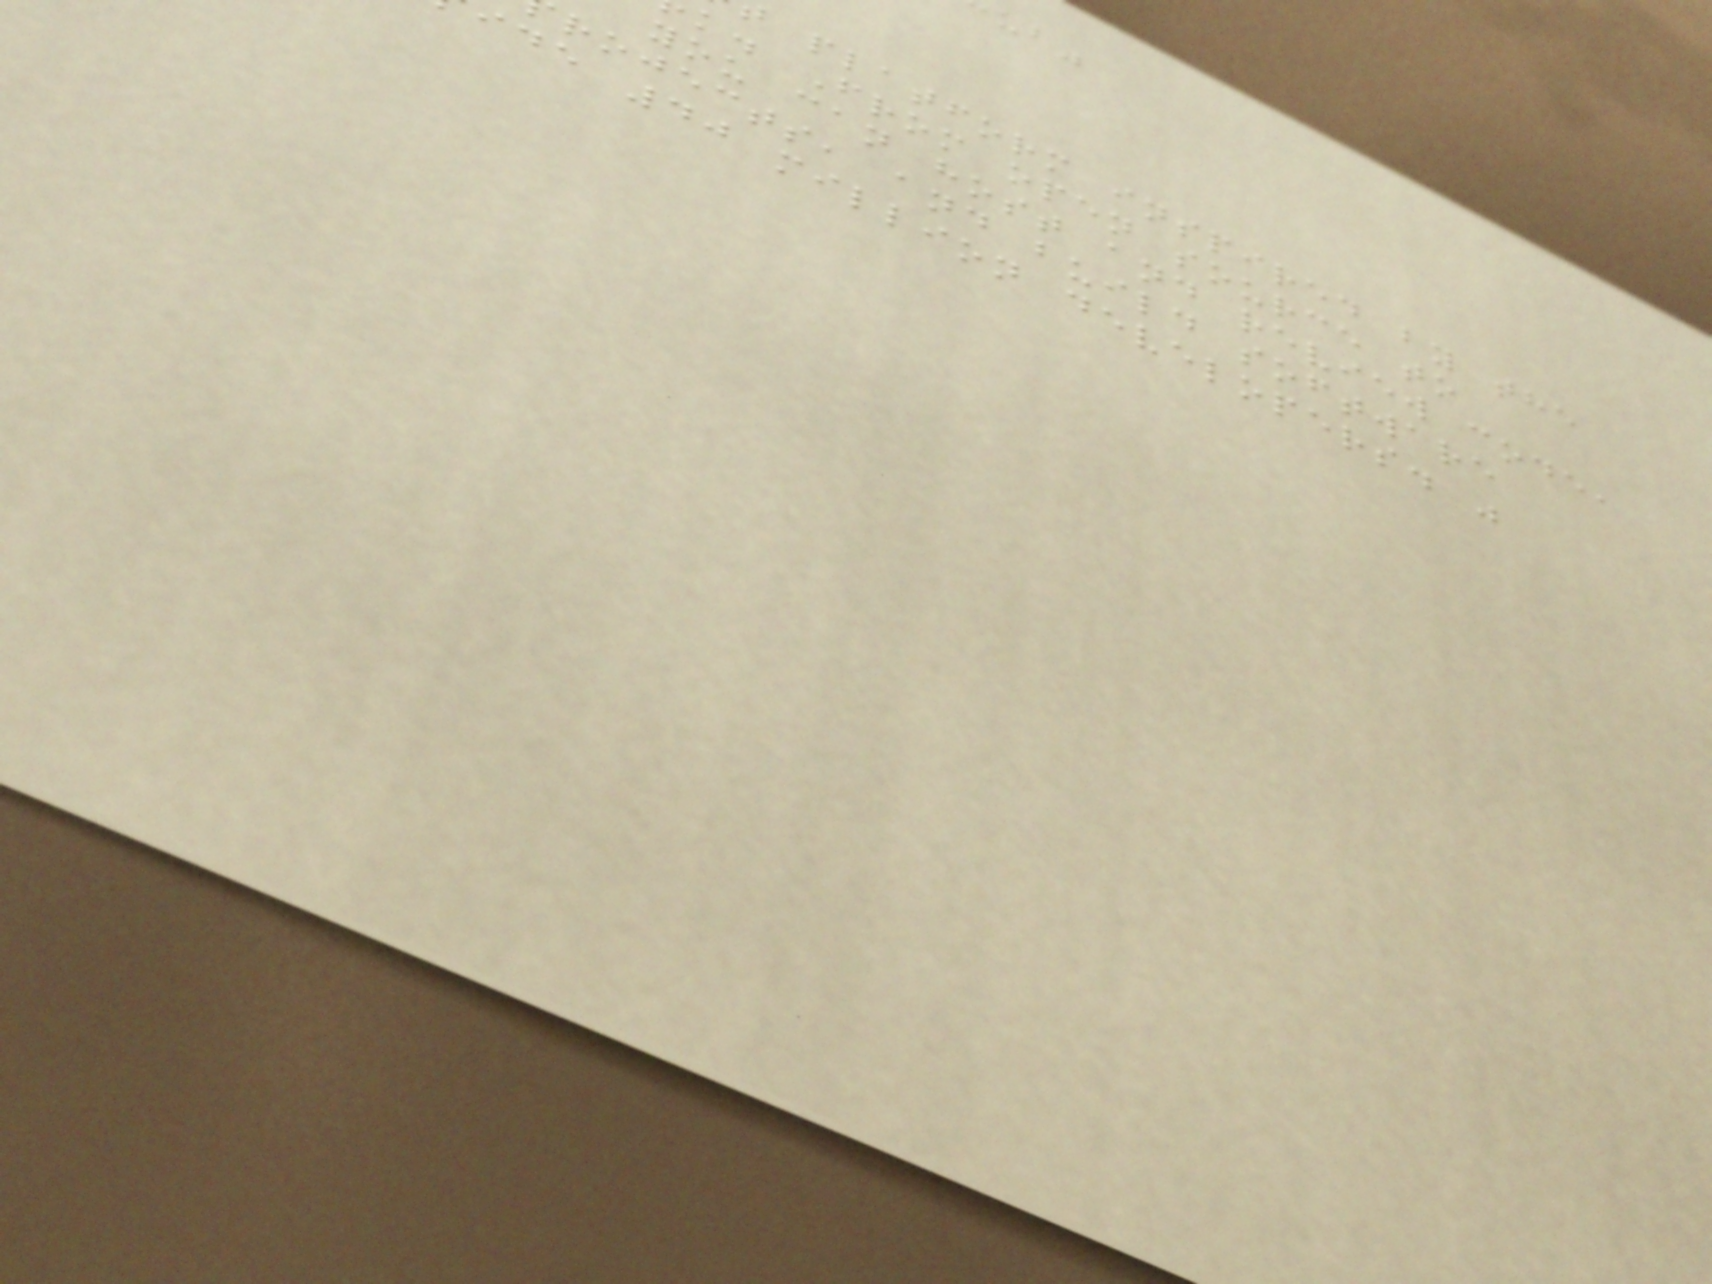platform inspired by the
k. From open source to
you can host and review code,
rojects, and build software
ide 40 million developers. "
